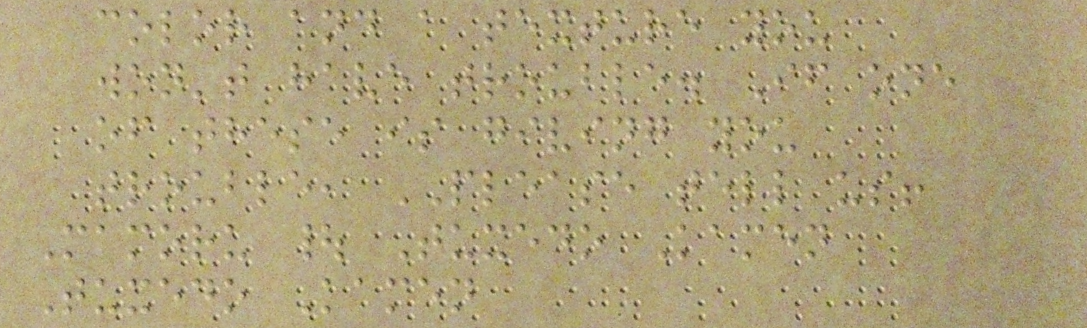color and a texture you
won't have trouble. If one
of these is giving you
trouble, PLEASE tell us!
Mamoru | Tuxedo Kamen
Tuxedo Kamen
